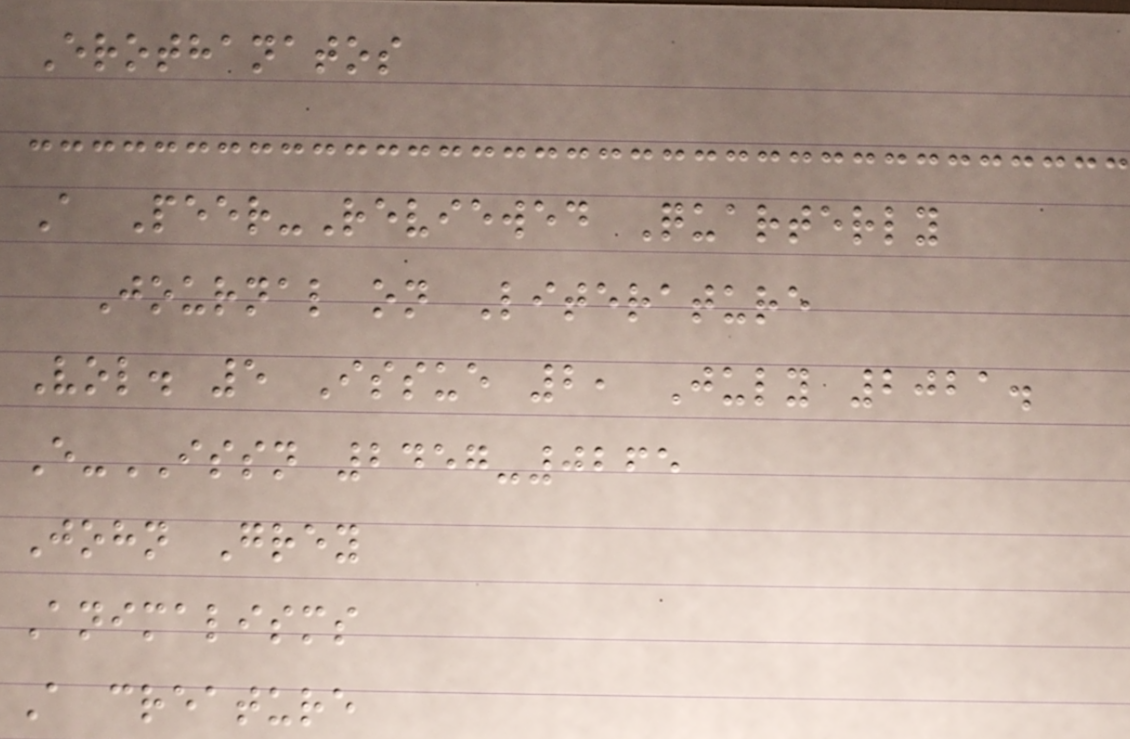Erothanatos
A Peer-Reviewed Quarterly
Journal on Literature
Vol. 5 Issue 2, July 2021.
E-ISSN 2457-0265
John Grey
Animalisms
A creature
